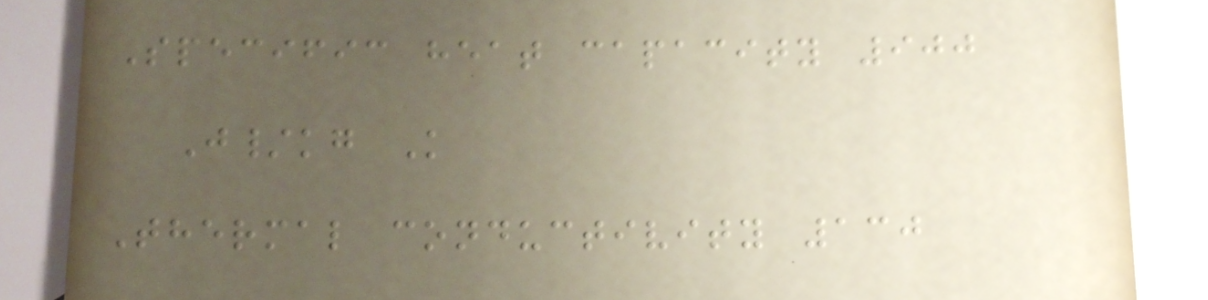Specific heat capacity 900
J/kg K
Thermal conductivity 130
